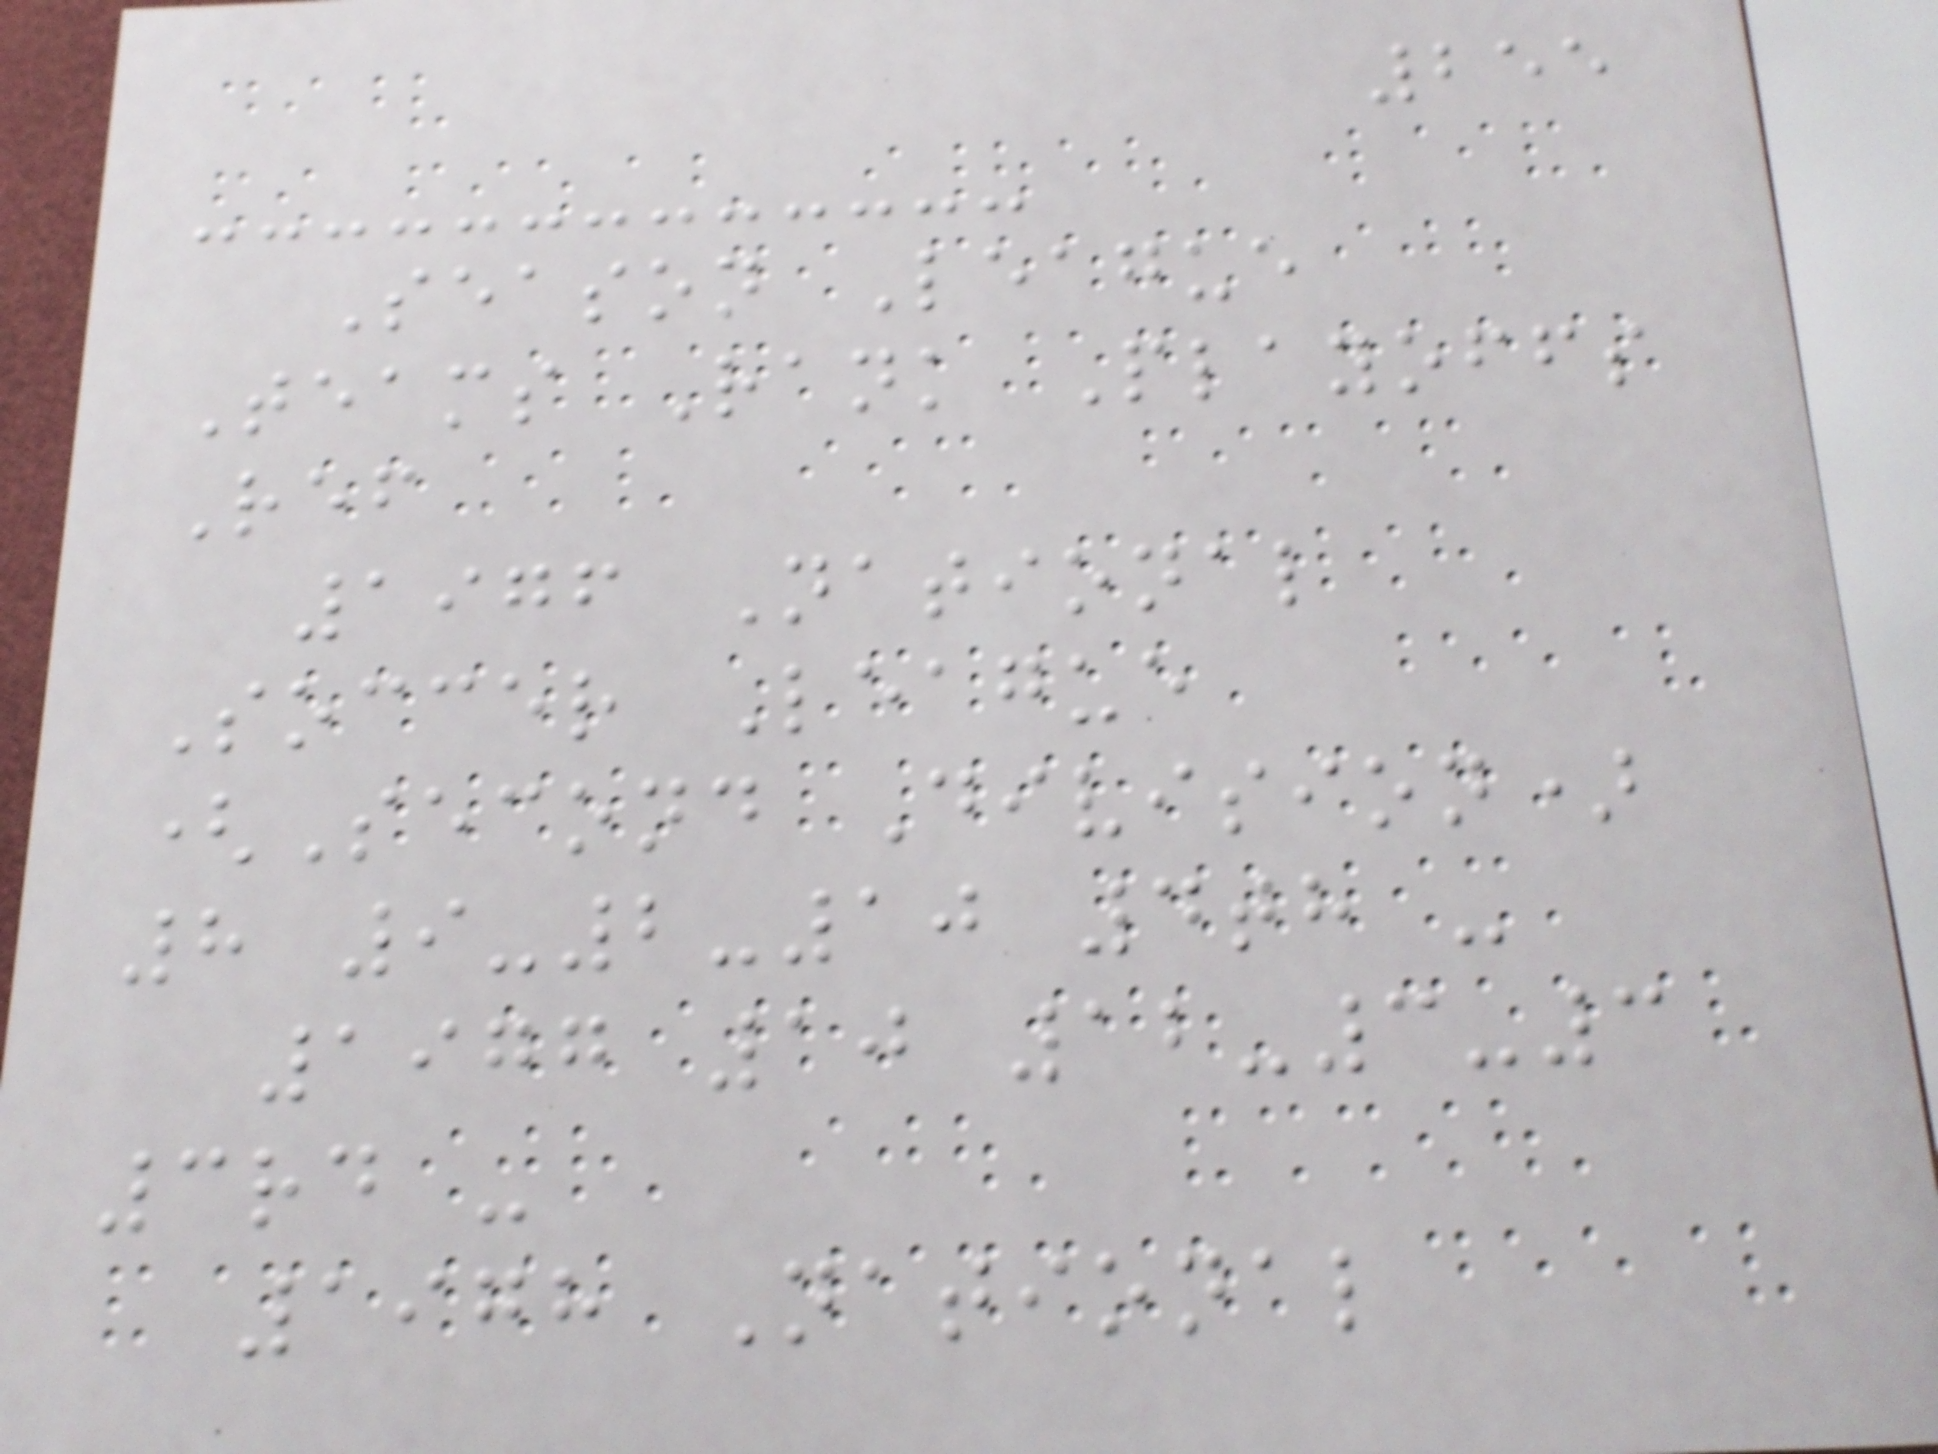255
Season League
Teams Rank Playoffs
Ref
1976 National
Soccer League
(Second Division)
8 9-2-10 4th -
1977 10 12-3-3
3rd -
1978 National
